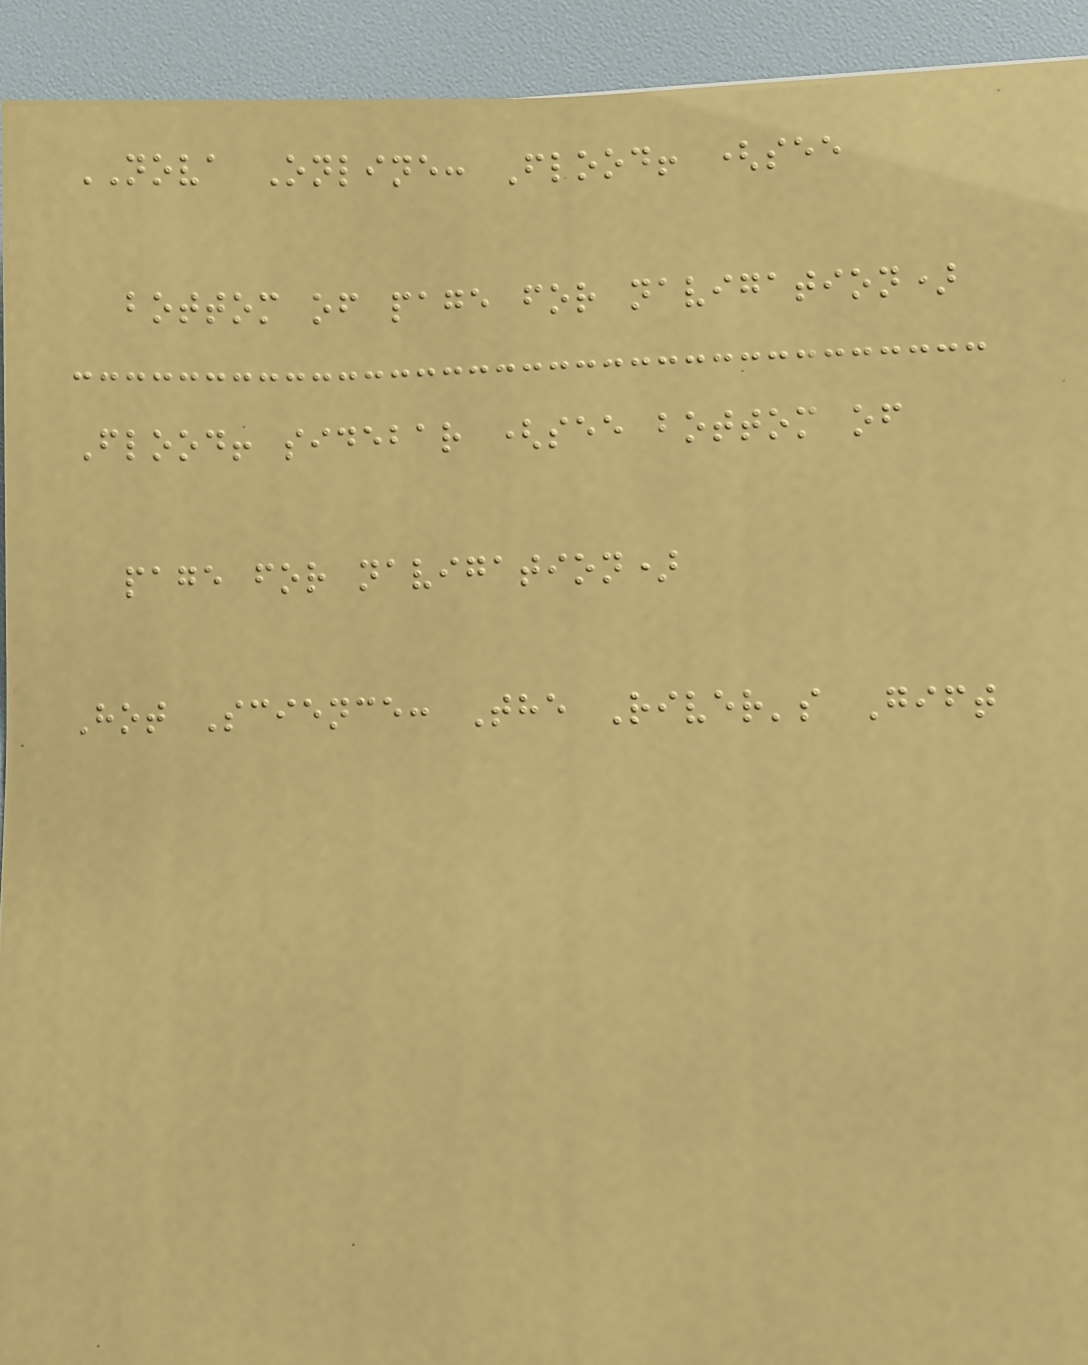NOVA Online: Flood! (see
bottom of page for navigation)
Flood! sidebar (see bottom of
page for navigation)
Hot Science: The River's Gift
